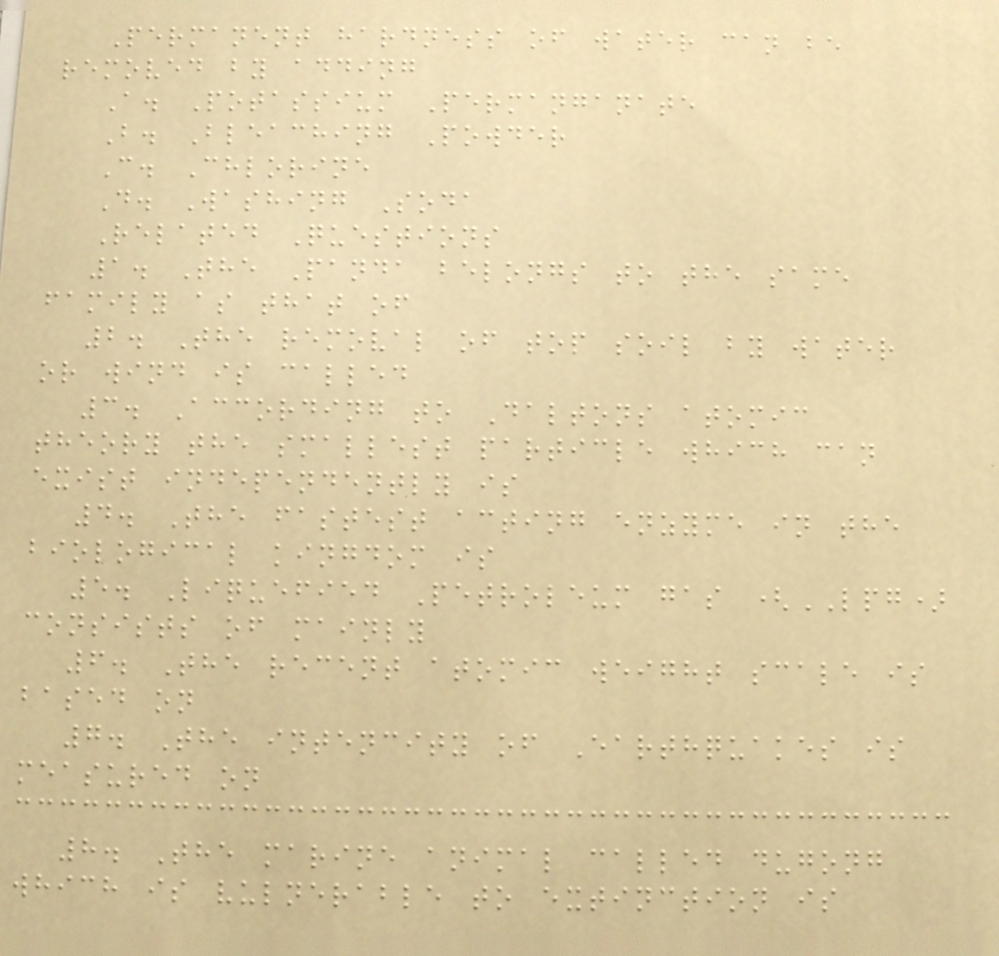Permanent hardness of water can be
removed by adding
A. Potassium Permanganate
B. Bleaching Powder
C. Chlorine
D. Washing Soda
Related Questions
1. The Panda belongs to the same
family as that of
2. The removal of top soil by water
or wind is called
3. According to Daltons atomic
theory the smallest particle which can
exist independently is
4. The fastest acting enzyme in the
biological kingdom is
5. Liquefied Petroleum gas (LPG)
consists of mainly
6. The recent atomic weight scale is
based on
7. The intencity of Earthquakes is
measured on
8. The marine animal called dugong
which is vulnerable to extinction is
